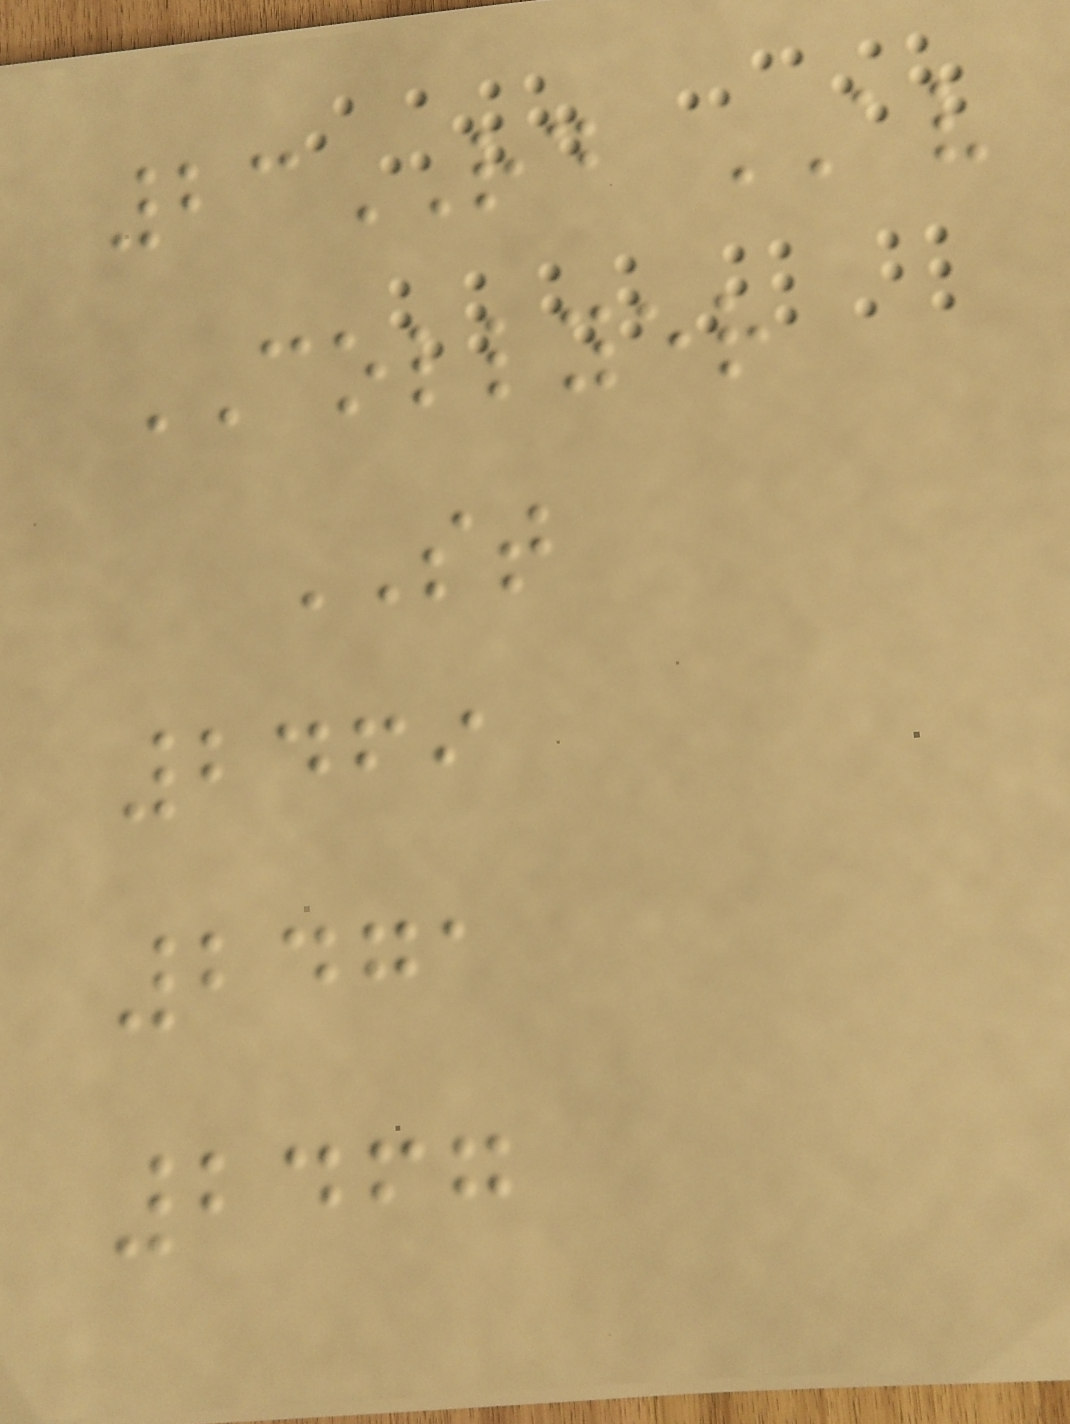23RD AV
COLLYER
ST
2469
2471
2467
